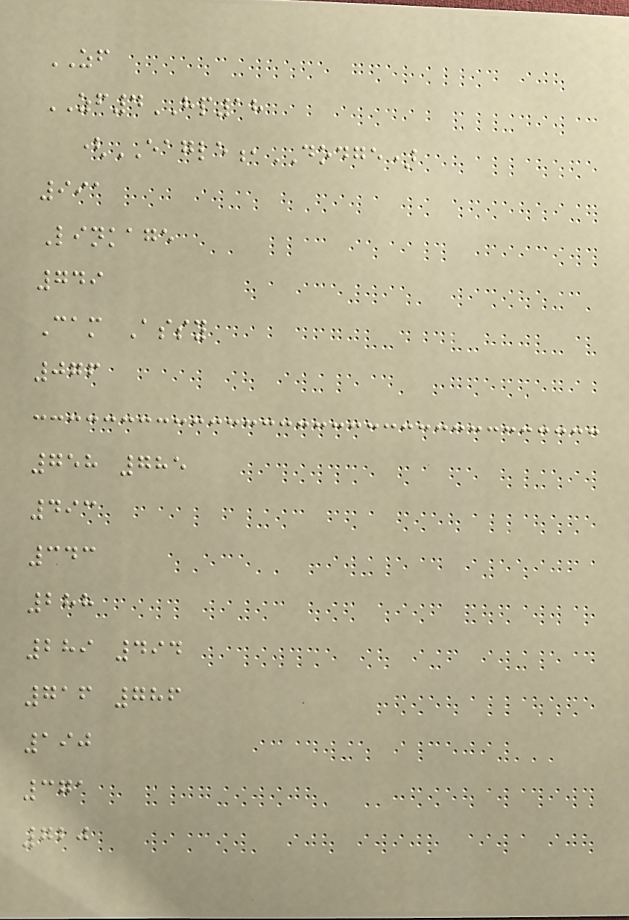ZF
ZF4HP18
(EAGLE,DODGE)
991
Linkage
749
Cam Assy
076
758 785
493
343
288
289 494
716 786
190
371
720
